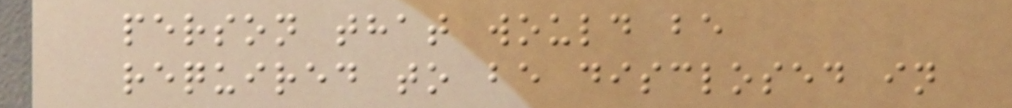person that would be
required to be disclosed in
